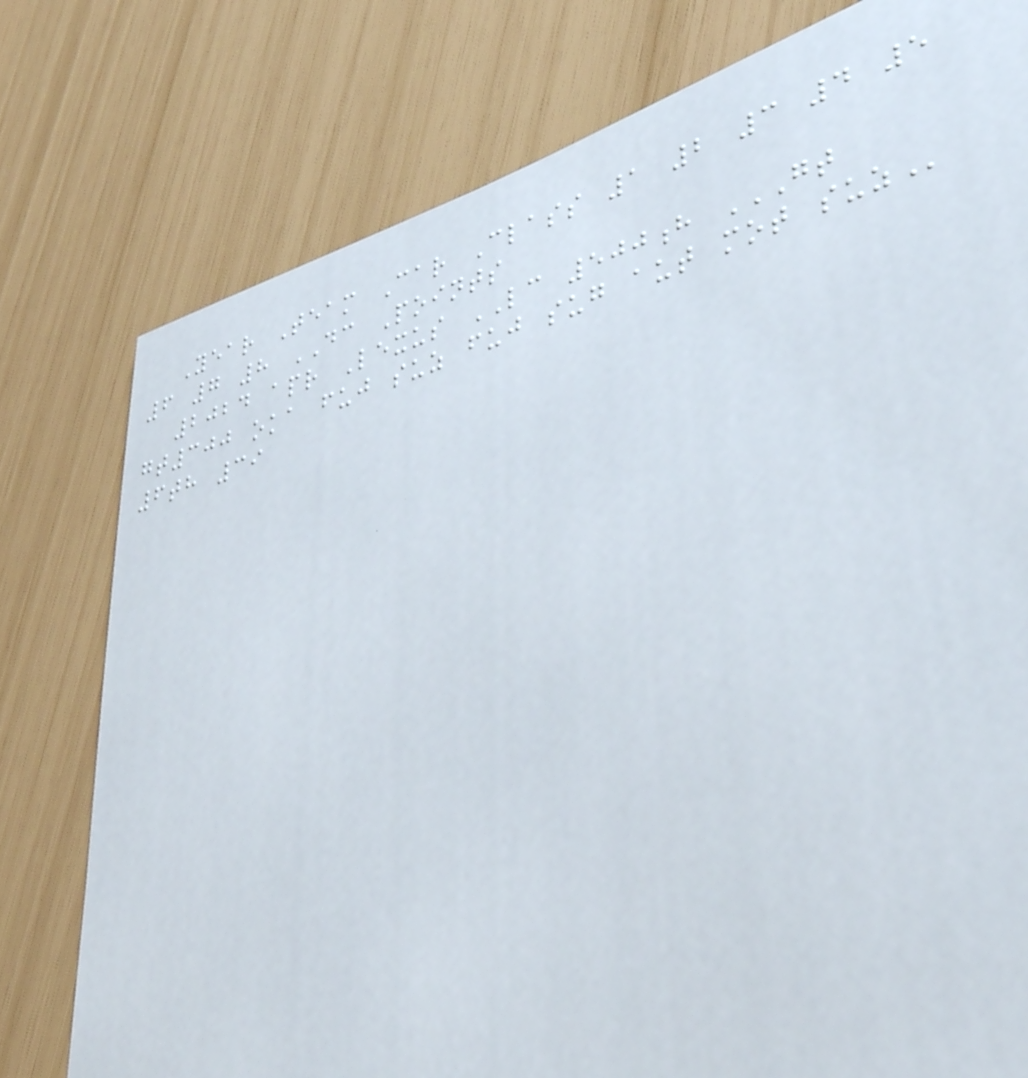Year Team Car Class 1 2 3 4 5
6 7 8 DC Points
2024 apr Lexus LC 500h GT
GT300 OKA FUJ SUZ FUJ SUG AUT MOT SUZ
6th 39
